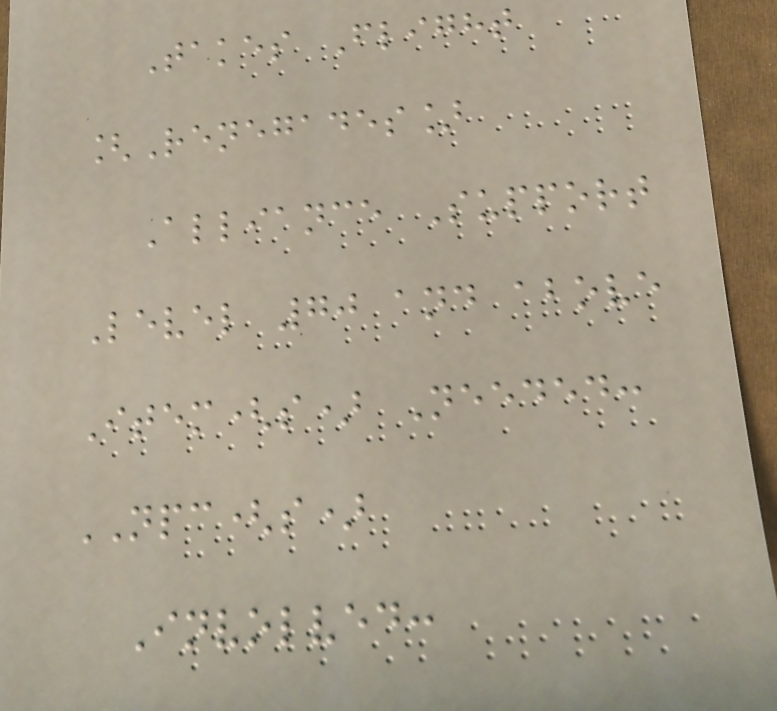Takes Flight
[Renegades]
Alliance Support
Level 70 and above
Item(s) Needed:
NPC(s)
Involved:
